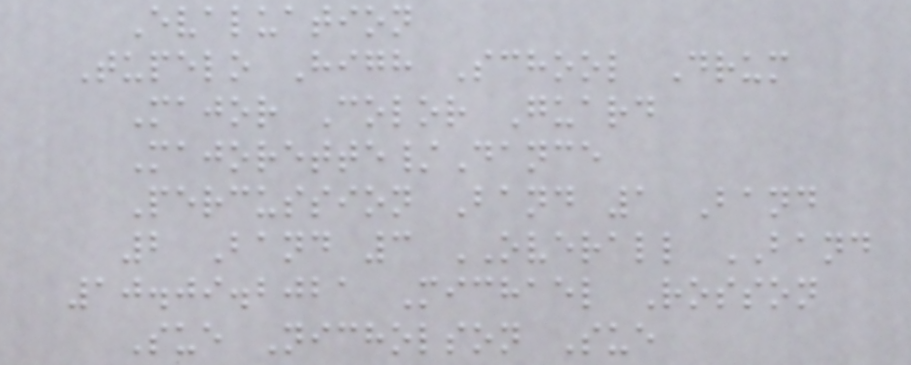Evaluation
Tupelo High School Drum
Major Color Guard
Majorette/Dance
Percussion Band 1 Band
2 Band 3 OVERALL BAND
10.09.2021 Michael Rosson
Sue Nicholson Sue
